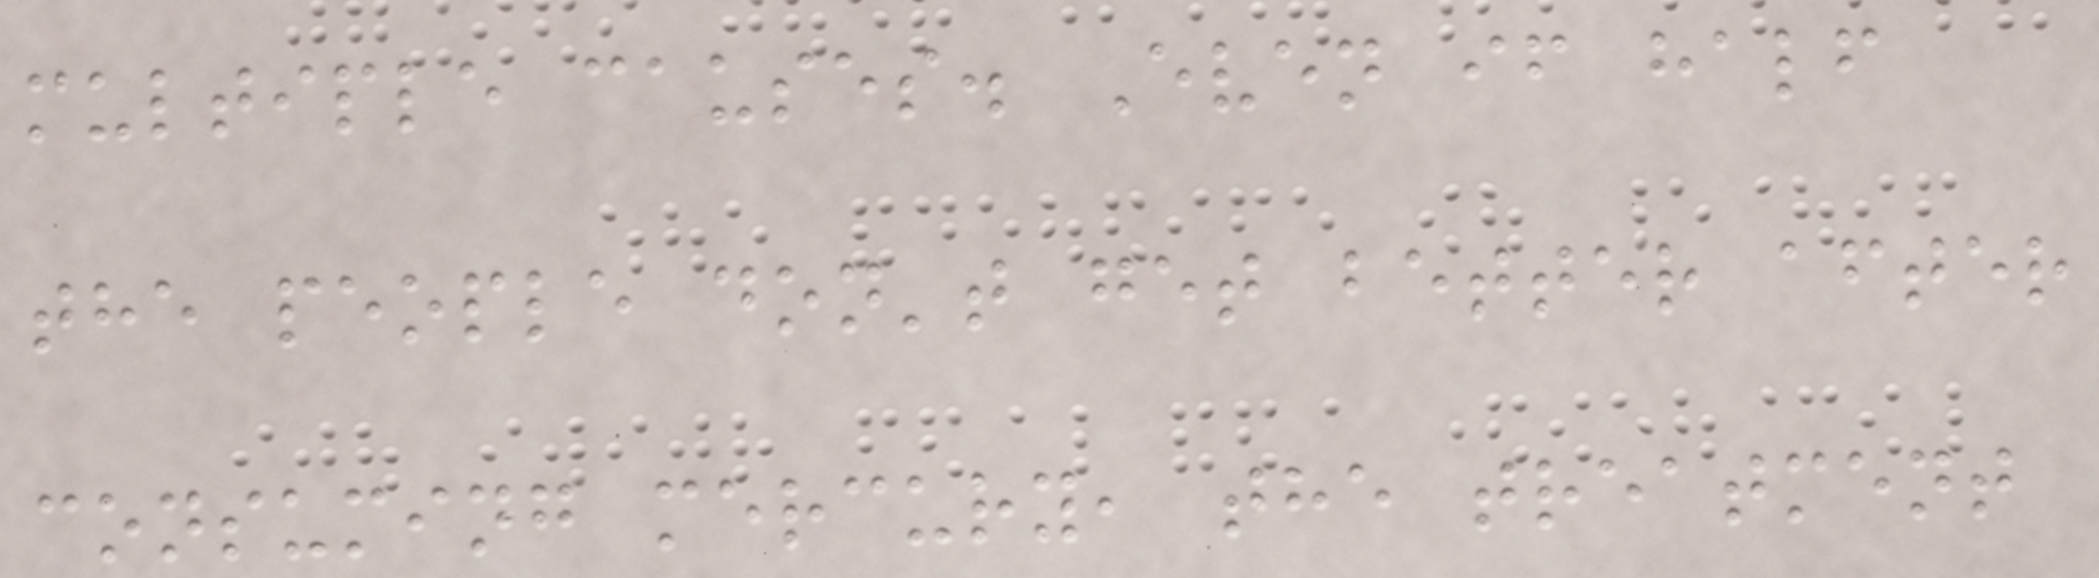multiple causes. Even if half
the people don't get better after
consuming mercury, the treatment
